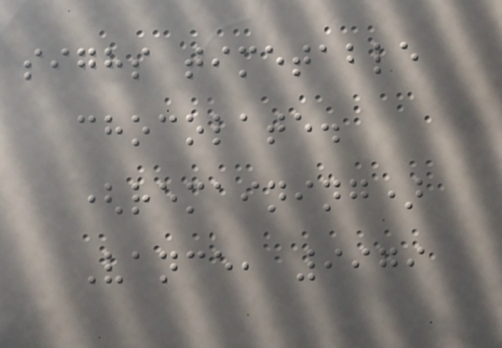sighs timetable
chocolate.
(remaining)
Vance, 9979
